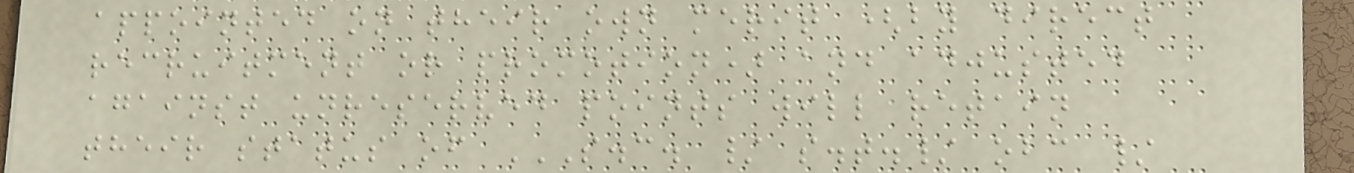appointed on their own merit (by direct
recruitment or promotion) and adjusted
against unreserved points will retain
their status of S.C. / S.T./ OBC /
